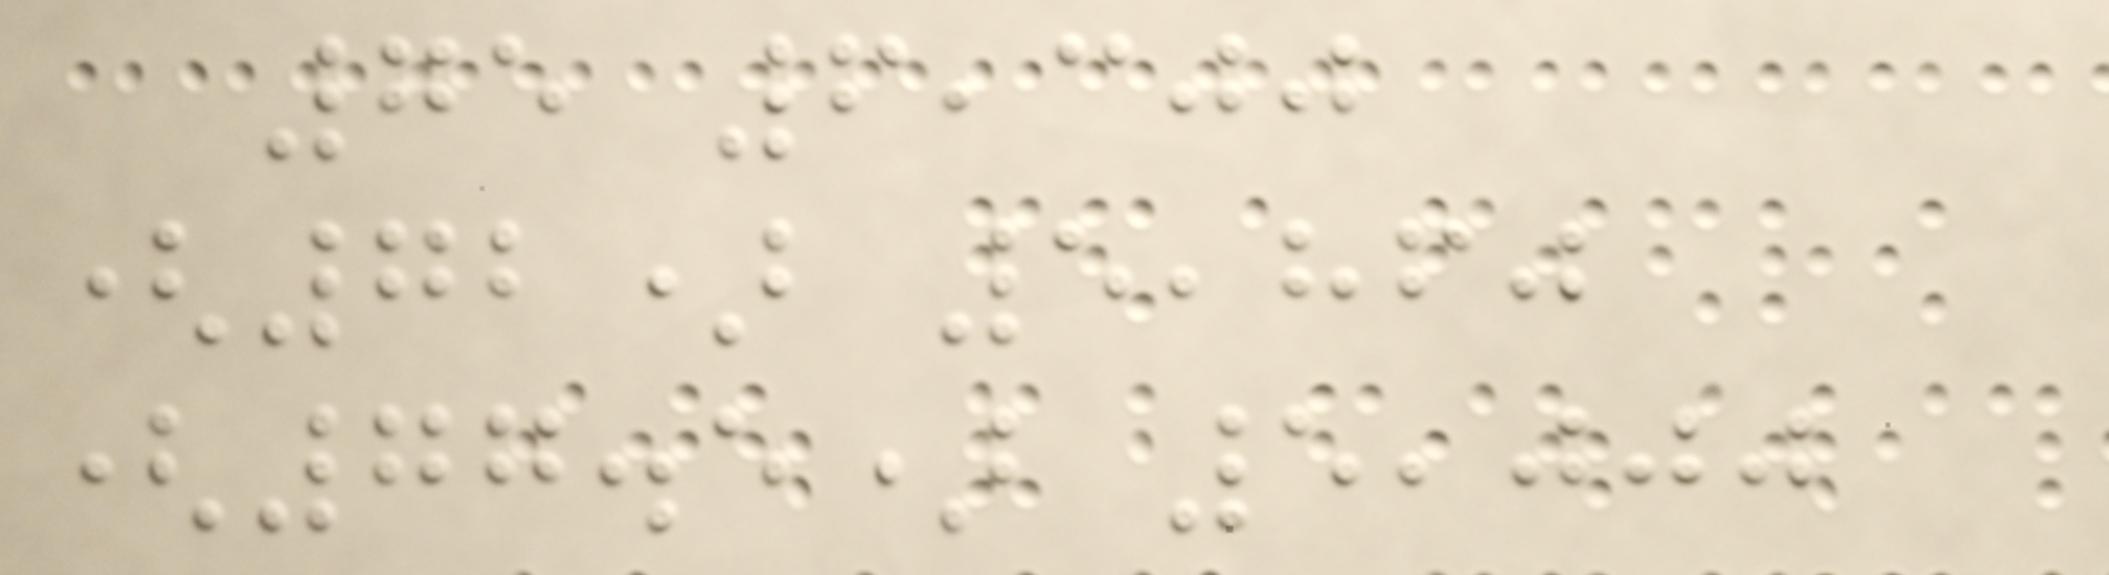75 6,300
(72) 5,860
(77.5) 5,000
